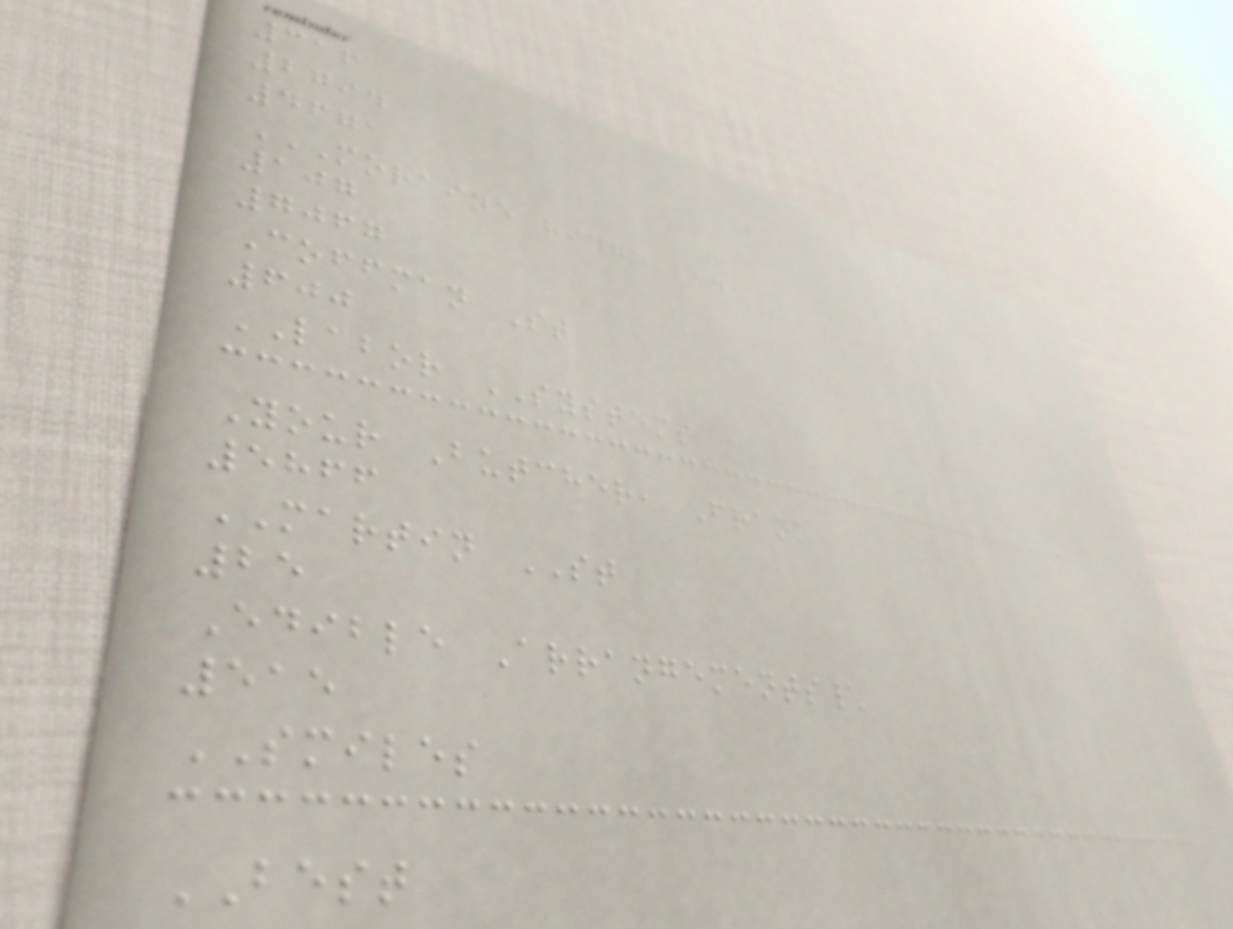316
2794
4671
MORAINE RIDGE LANE
107
7067
Coffman St
600
LABOR SYSTEMS
Your Butcher, Frank
5866
MARTIN ST
25
Edible Arrangements\
515
SMILES
BEST
